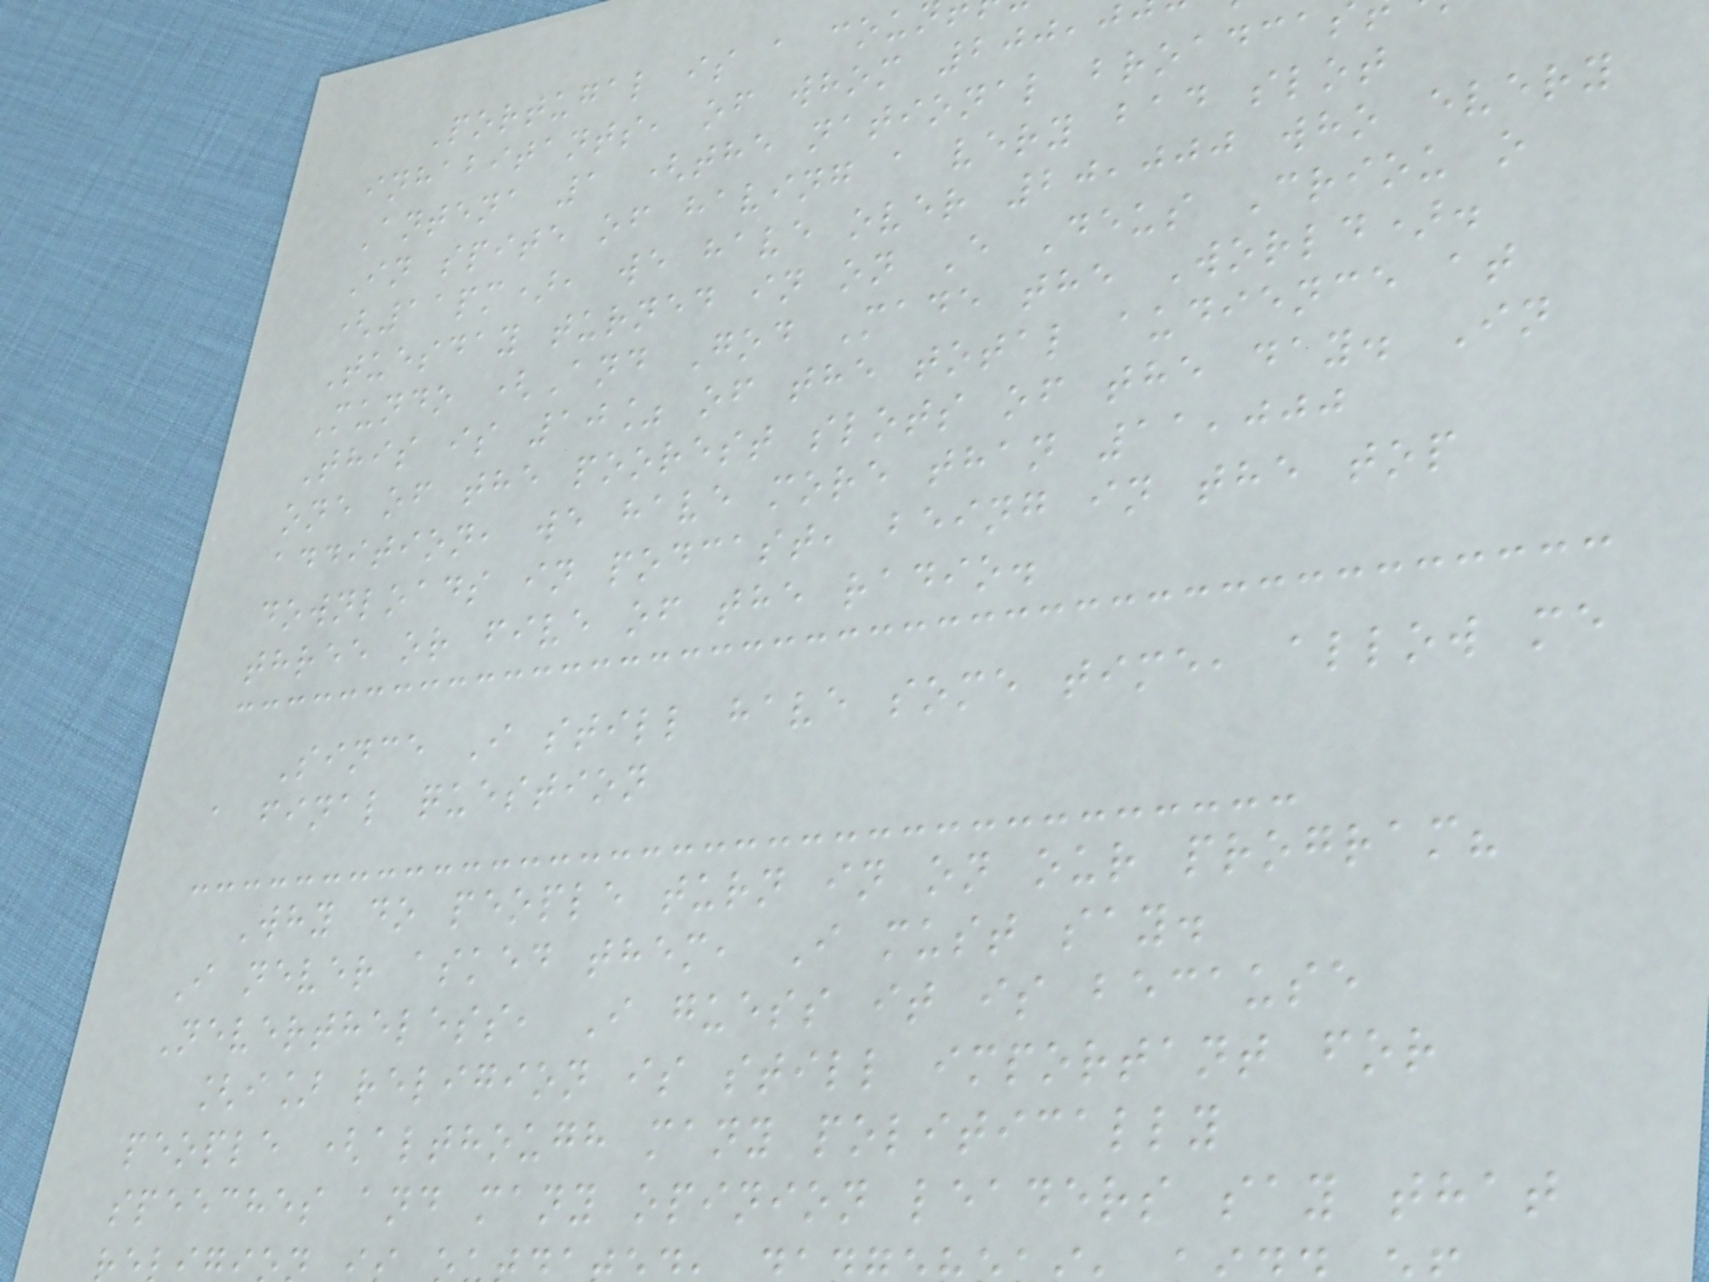Portugal is a cou
inhabitants, of whom 200,0
Antena 1 (the national broadca
In spite of having a very bad slot
(11pm), we have over 20,000 who every
Tuesday turned in on E Deus Criou o
Mundo (And God Made the World).
This is 10% of the total audience at
one of the poorest slots of the day. In
addition, we have more than 11,000
downloads in podcast, being in the top
three or five of the radio.
Since I still have some time, allow me
a final question
Why do people turn in on our program?
I never asked them, I must say.
Nevertheless, I guess it is because
[i] religion is still important for
people (although many politically
speeches and many opinion leaders say that
